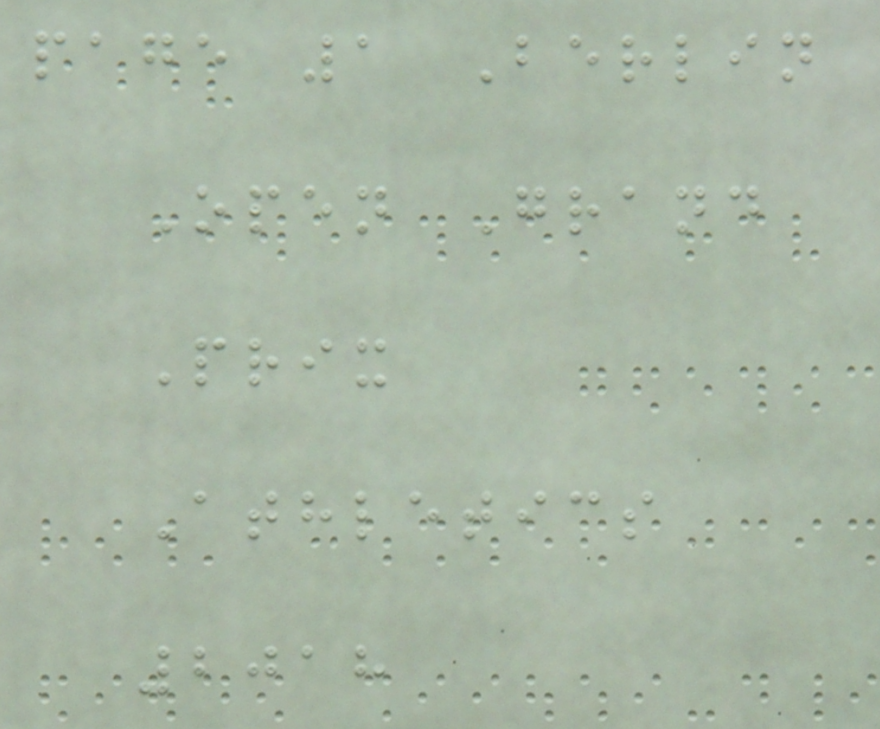page 1 Berlin
Open Grand
Prix
Athletics
2018
